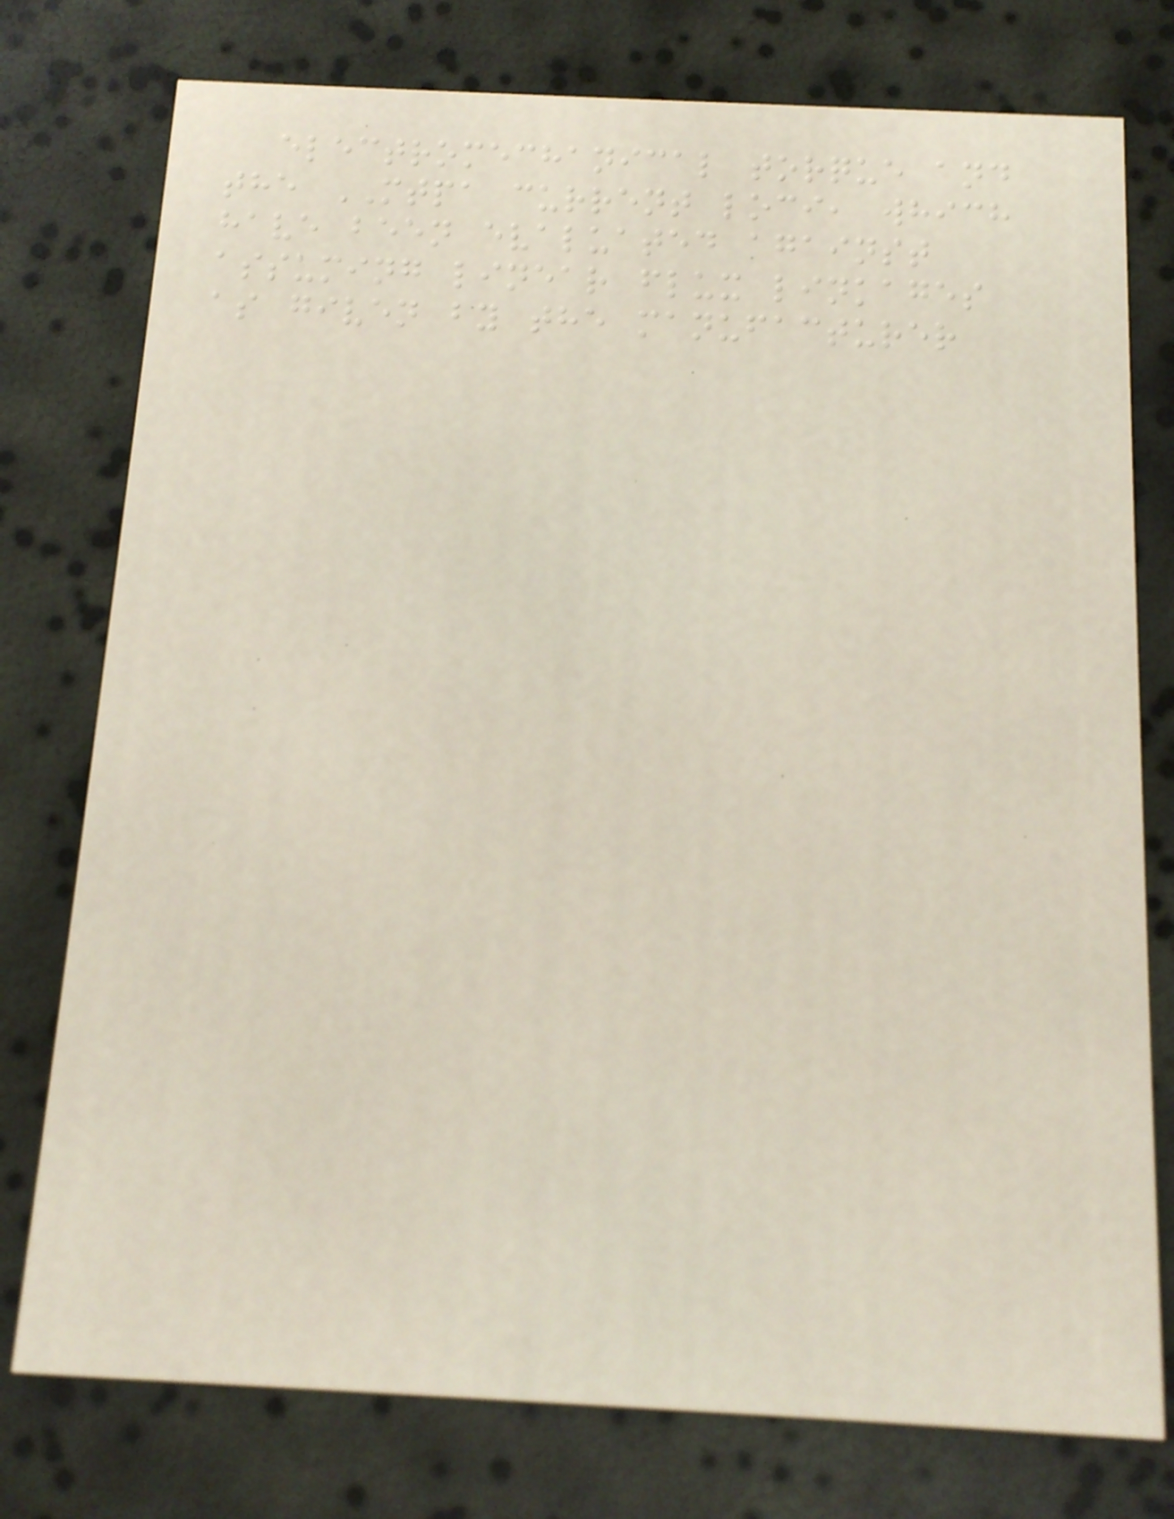electromechanical torque and
the MTPA current loci, which
have been evaluated against
assuming linear flux linkages
as given by the manufacturer
